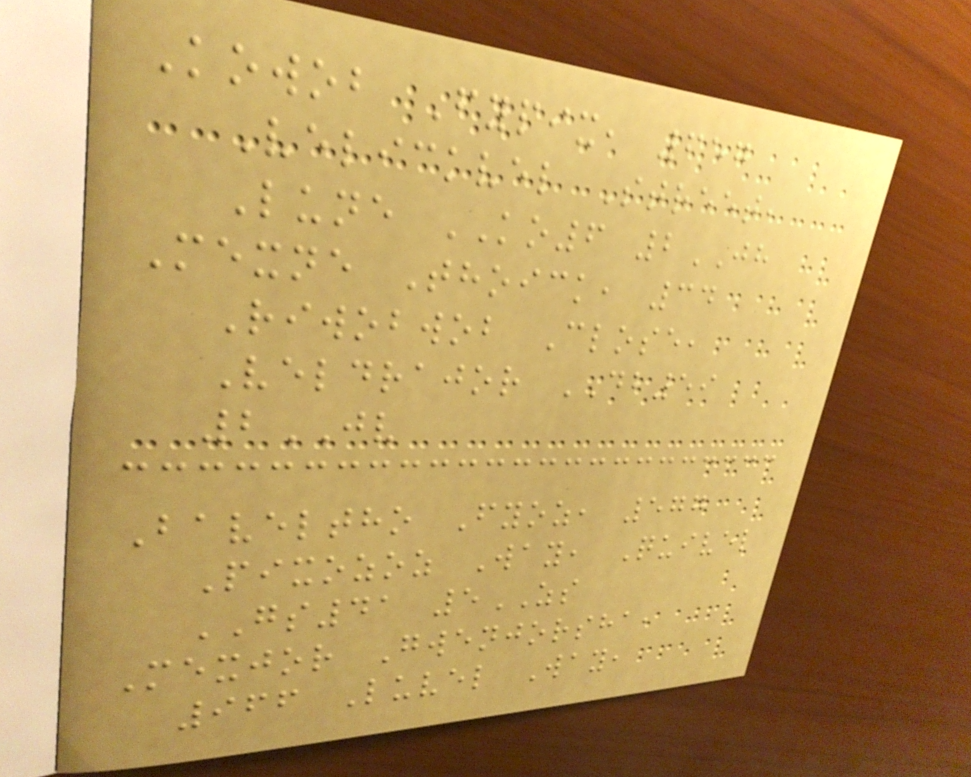Kowob Fypix, 657
Velickvel Street,
Lune KO6 2JH
Mexne Thoick, 34
Riwobwob Close,
Veldrajor DB59
2JV
Baveltho Fyoz, 577
Pixozoz Way, Quivel
GS41 5ZS
Mexjor Gwenjorsha,
966 Luvel Way,
